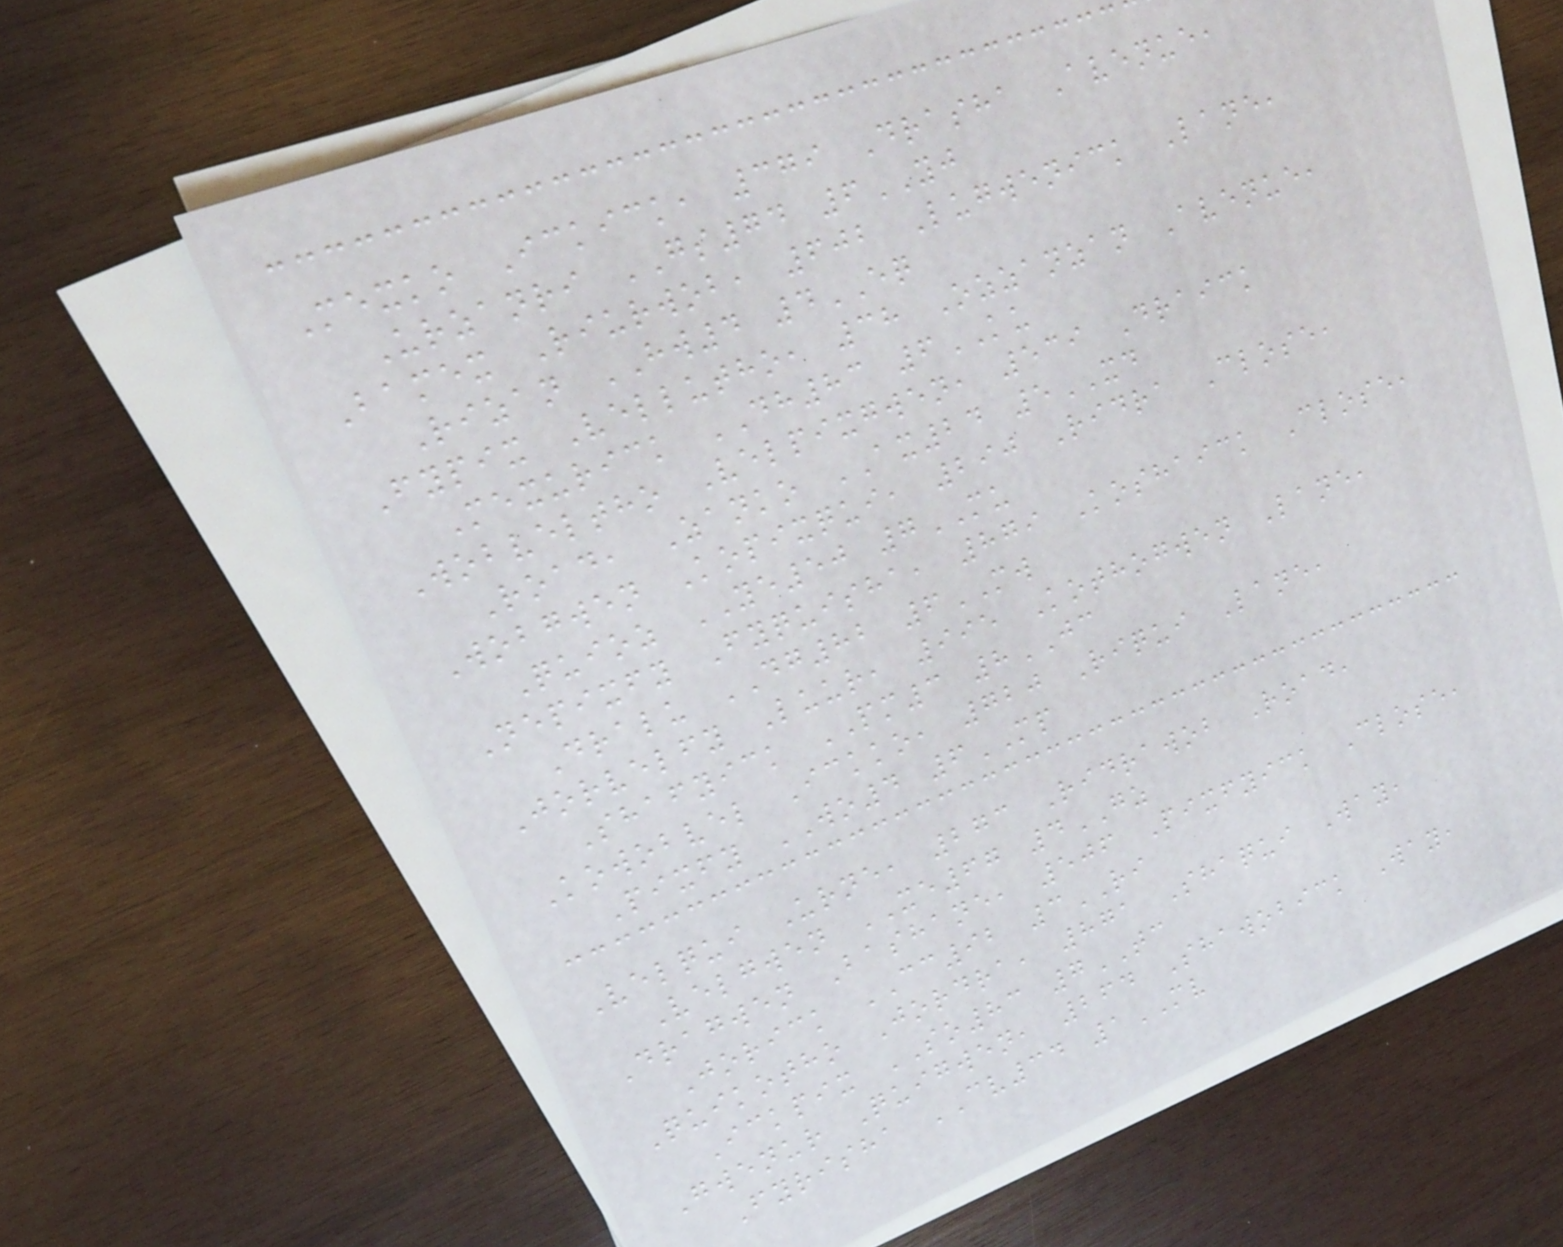Mexko Ickick, 379 Drasha Avenue,
Urzanri GS74 6YJ
Bamex Riurwob, 602 Lugwenick Lane,
Rizan HW4 4EQ
Fypix Vellutho, 38 Ozzanzan Avenue,
Mexurick DH83 6KU
Wobveltho Velpixgwen, 539 Draick
Road, Zanko AX24 5XD
Wobgwen Kopixqui, 290 Ridra Close,
Quioz YE50 7MU
Nepixfy Fyquisha, 879 Koshaick Close,
Dralu DG82 6MW
Jorvelfy Luur, 995 Kothogwen Lane,
Shafyick PM3 8JC
Kowobvel Ickko, 720 Riqui Lane,
Pixfy WO4 6MP
Velqui Urne, 273 Ridrawob Road,
Velgwen XE67 4GZ
Dragwen Bashane, 506 Pixfyick Close,
Jorick CC92 3RI
Quikotho Jordra, 871 Shaqui Way,
Ickpix SO83 7TC
Gwenur Quigwen, 264 Shawobick Way,
Fyrisha CV34 1MV
